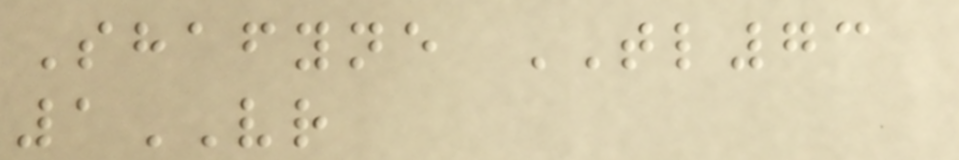Shafyne TL73
1VR
